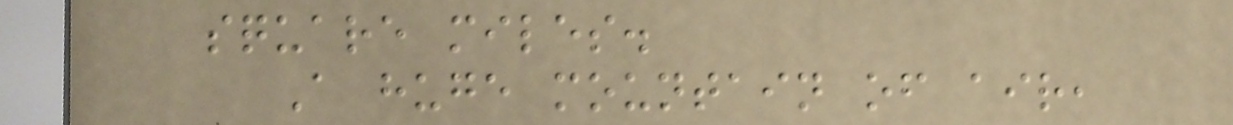square miles.
A huge mountain of air,
